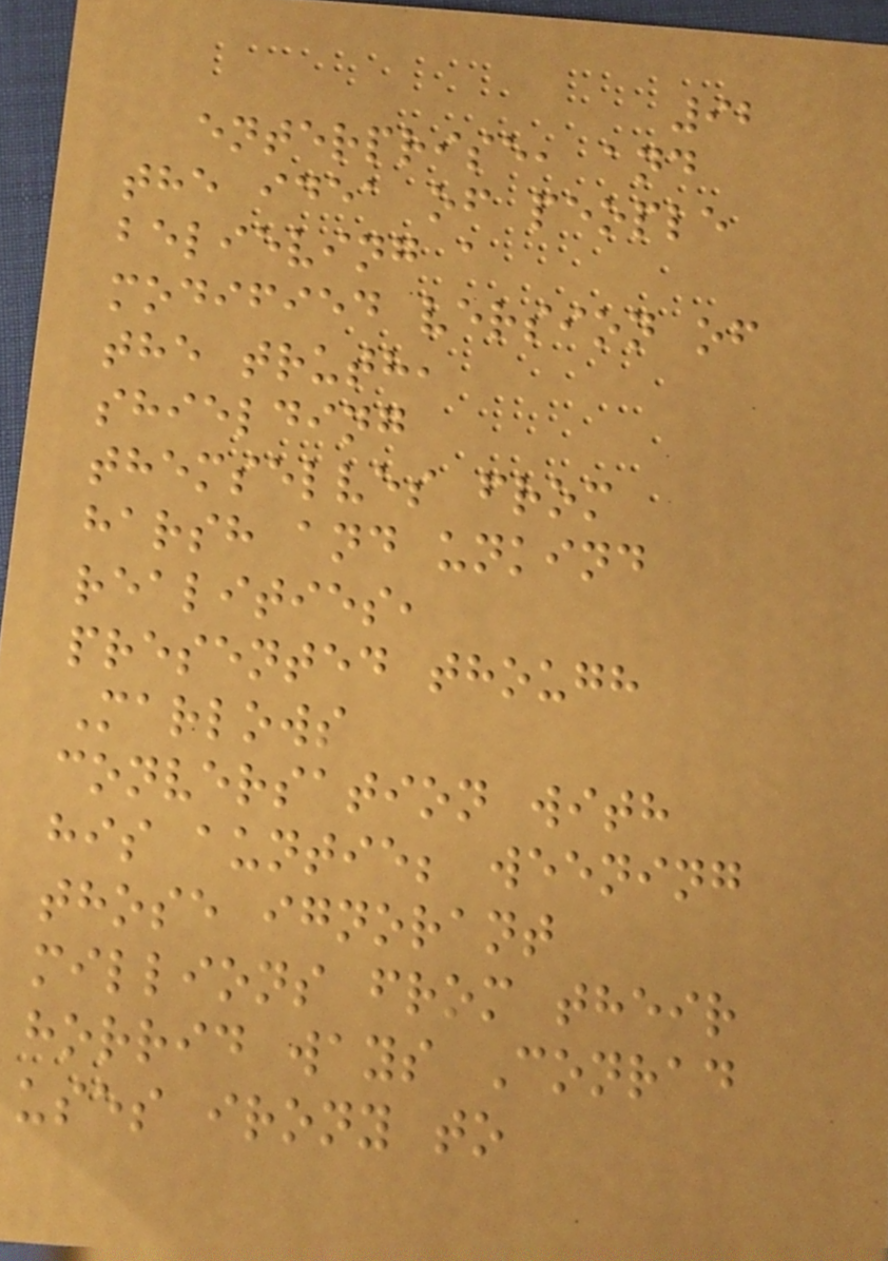92
enterprise, and
the idea of people
believing a
modified version of
the truth,
shielding
themselves from
harsh and unkind
realities,
presented though
Marlows
conversation with
his auntie; weening
those ignorant
millions from their
horrid ways Conrad
uses irony to
